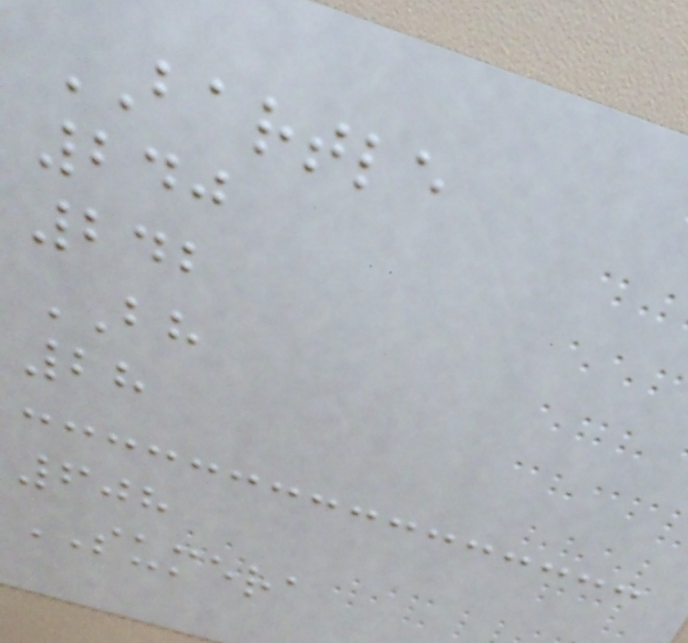BARTLE
240
242
BH
28
608
SUMERA
